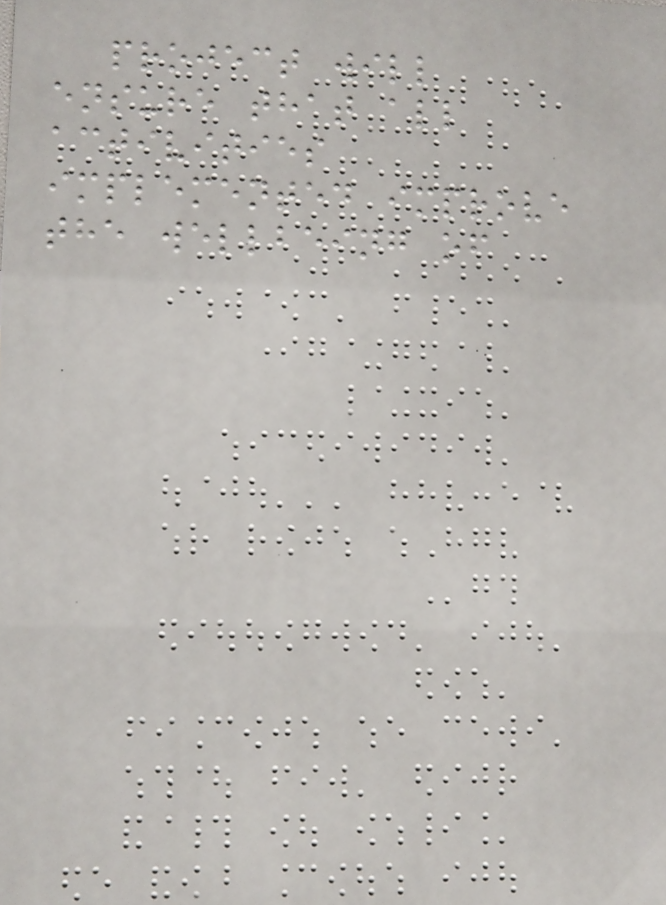project will
ensure that all
activities
implemented improve
the wellbeing of
